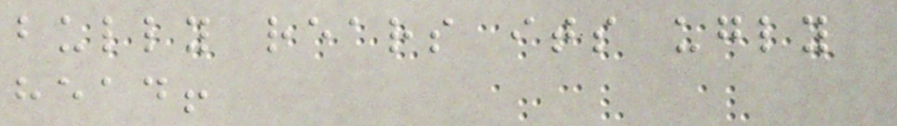bully rears its ugly
head!
